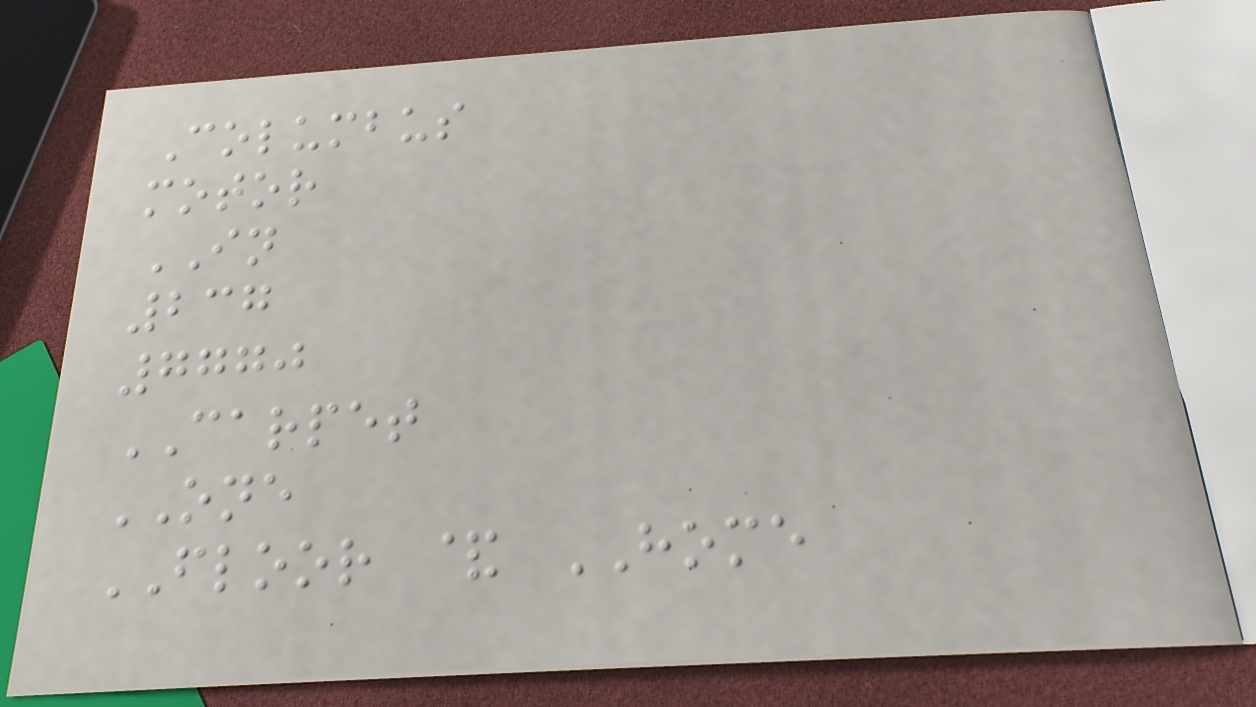Columbus
motor
IN
237
7770
CARPET
ONE
FLOOR & HOME
